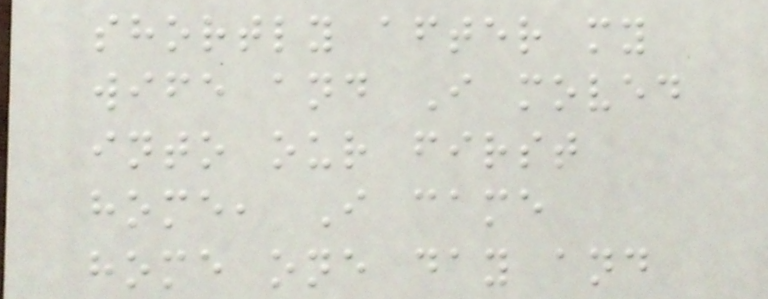shortly after my
wife and I moved
into our first
home, I came
home one day and
